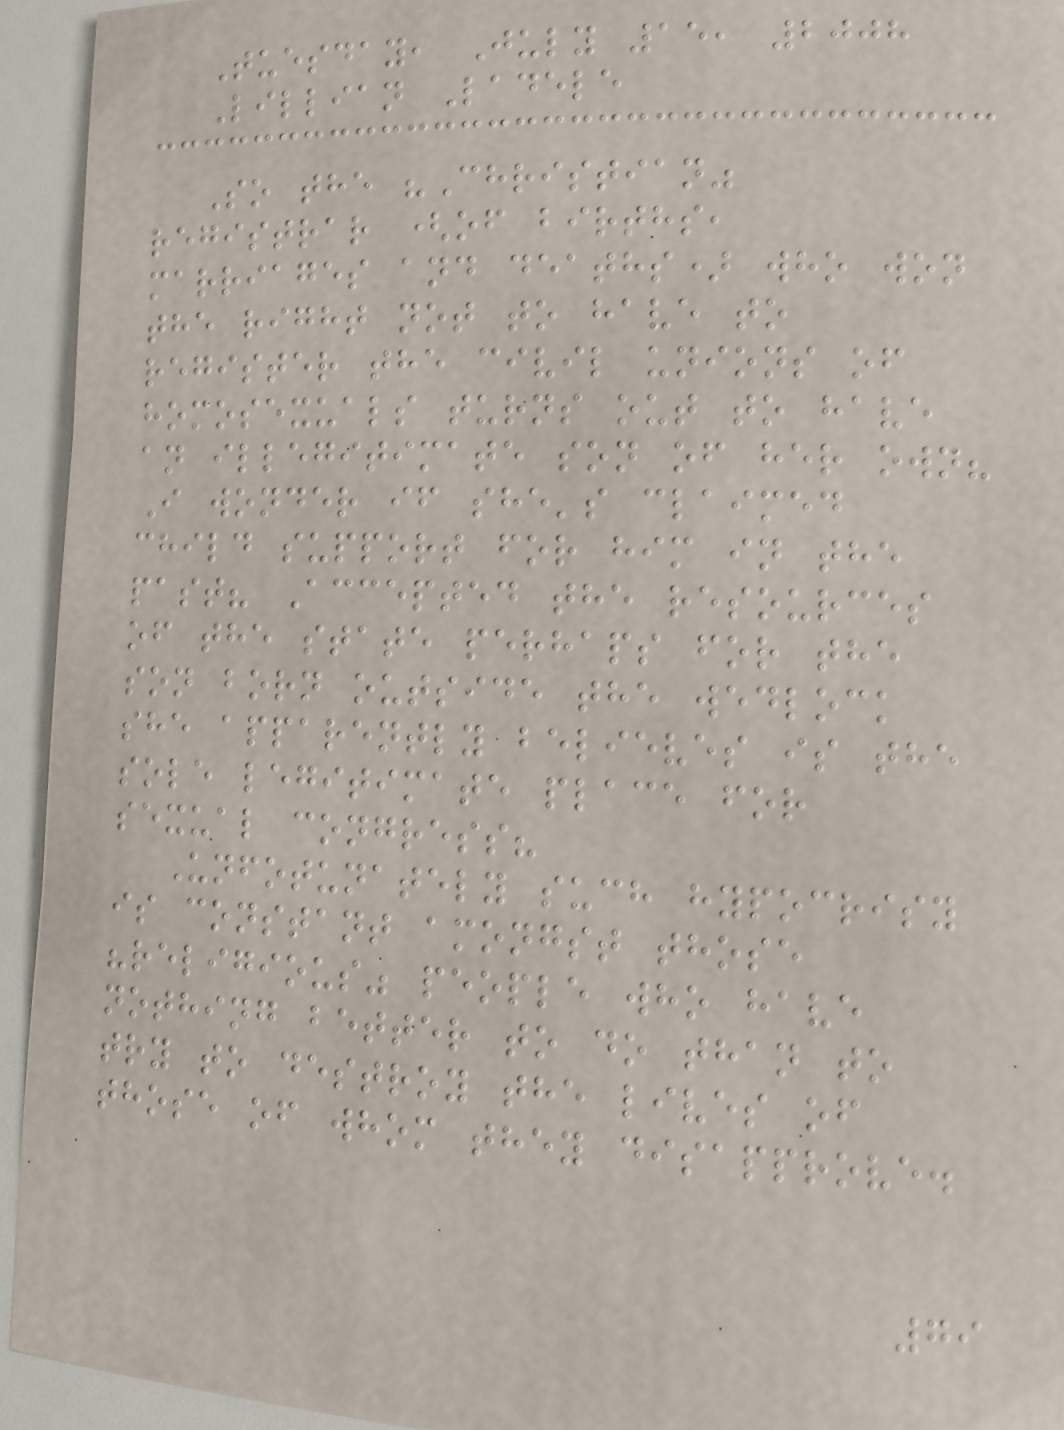Tuesday, July 15, 2008
Lillian Ladele
So the "Christian"
registrar (of births,
marriages and deaths) who won
the right not to have to
register the civil unions of
homosexuals turns out to have
an illegitimate son of her own?
I wonder if she's claimed
child support for him in the
past? Accepted the resources
of the state perhaps for the
son born outside the wedlock
she apparently believes is the
sole legitimate place for
sexual congress?
Unfotunately such hypocrisy
is constant amongst those
"religious" people who have
nothing better to do than to
try to destroy the lives of
those of whom they disapprove.
79
